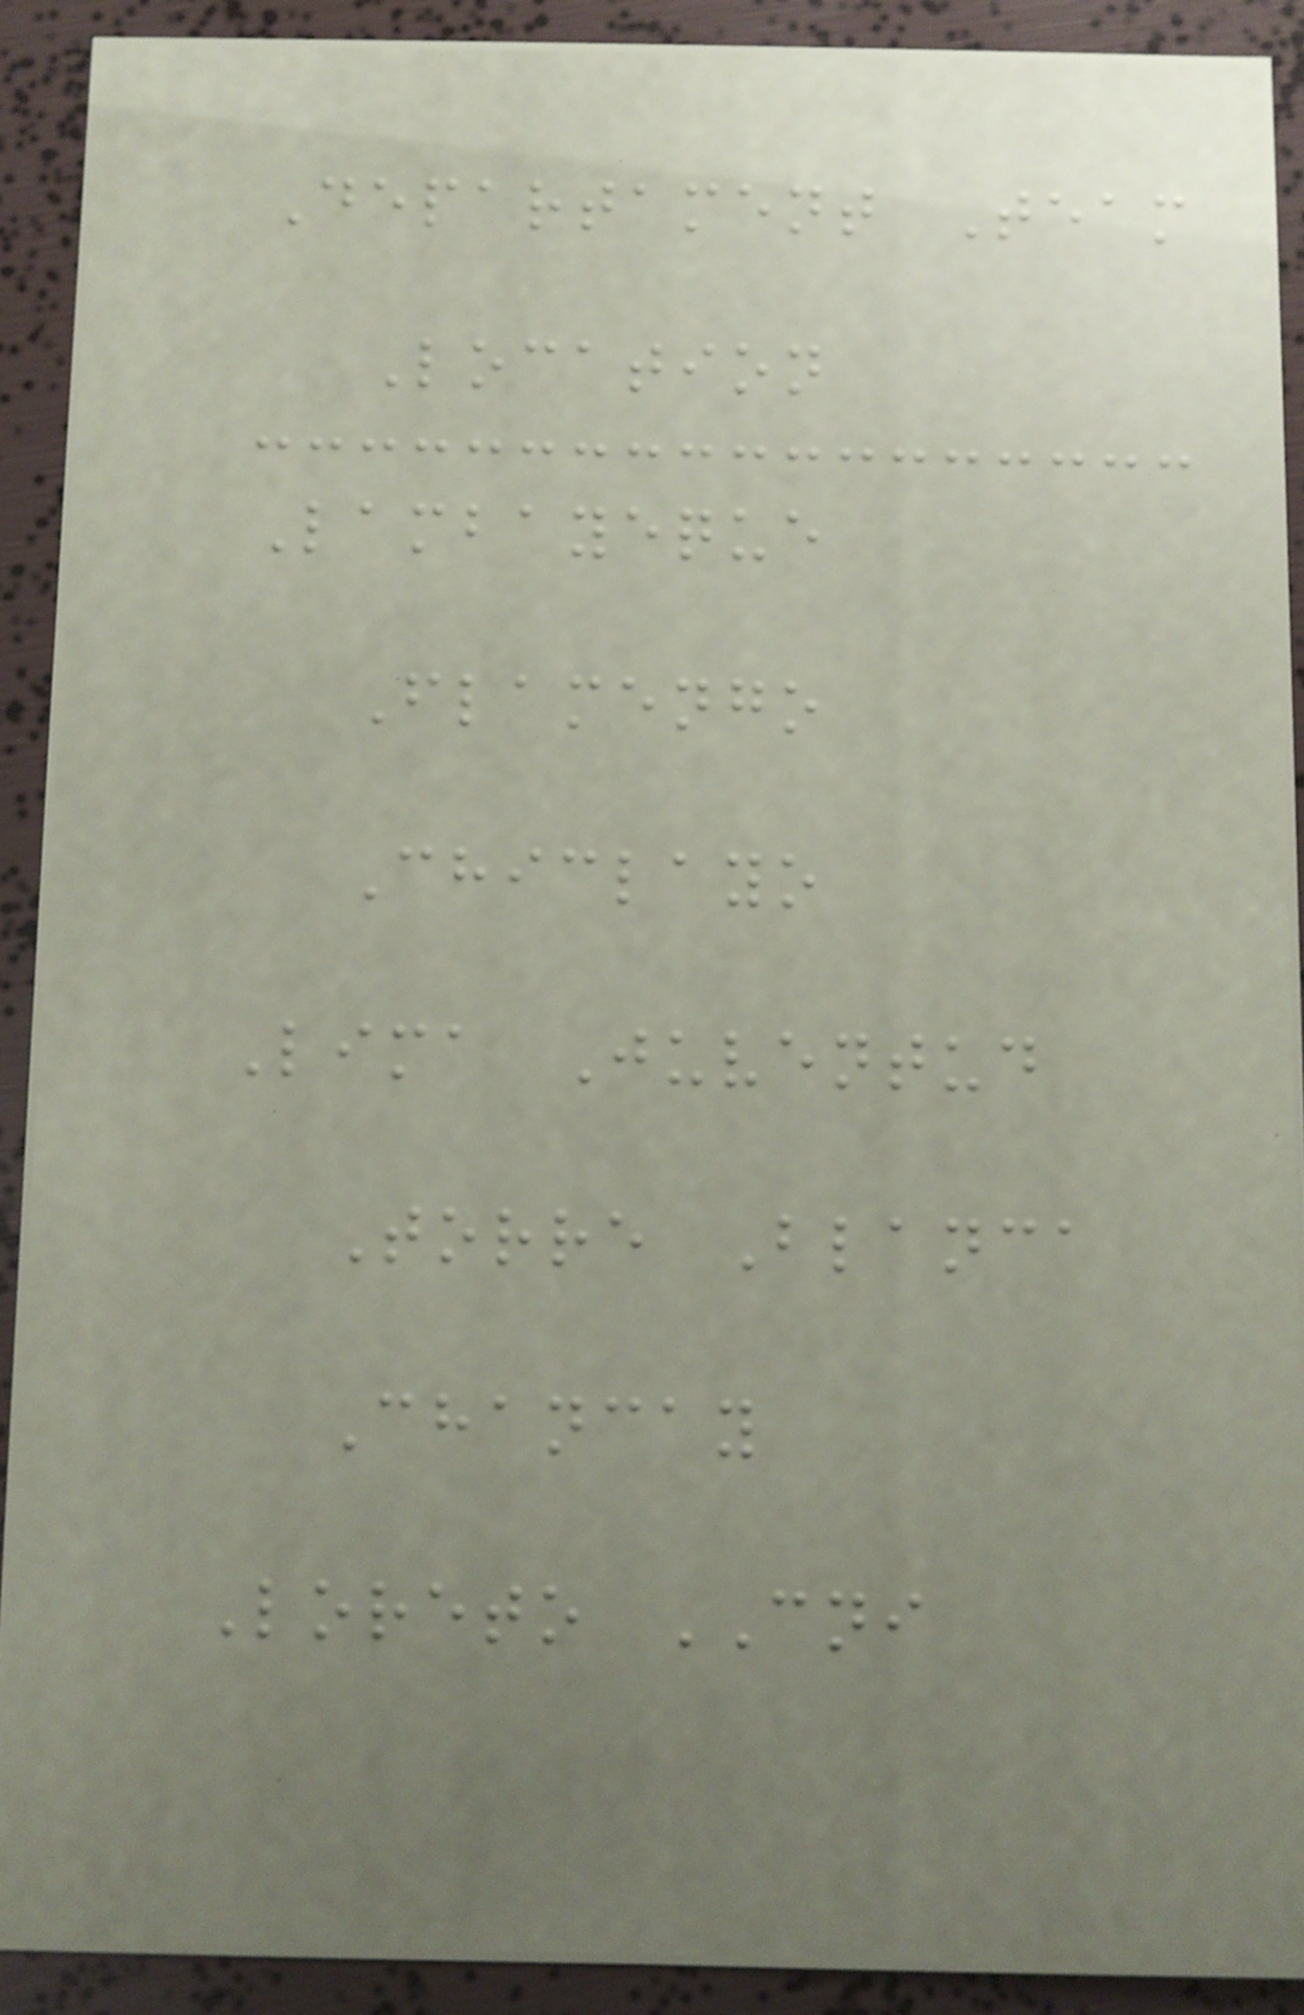Departament Team
Location
Lambayeque
Flamengo
Chiclayo
Lima Juventud
Torre Blanca
Chancay
Loreto CNI
